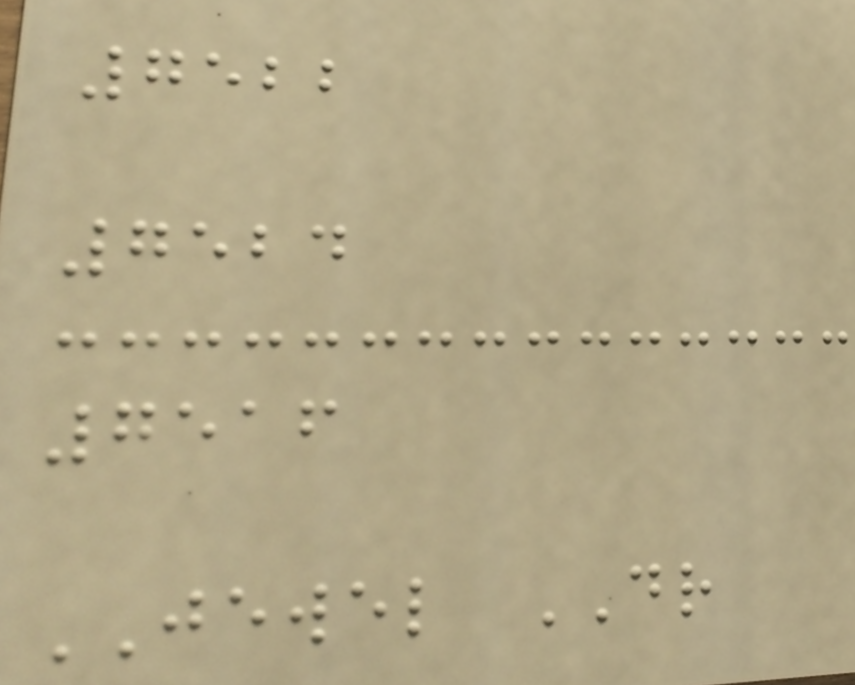7522
7524
7516
JEWEL DR
